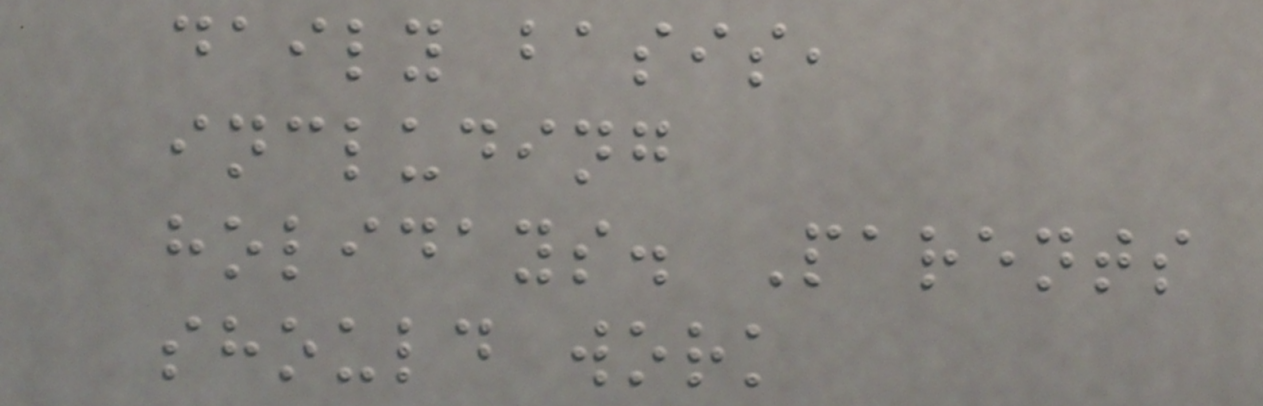daily basis,
including
holidays. Parents
should work
